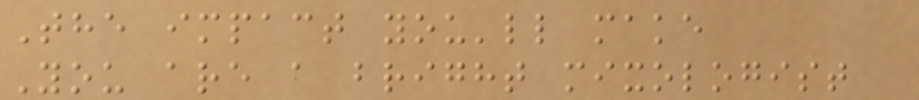The impact you'll make
You are a bright mixologist
